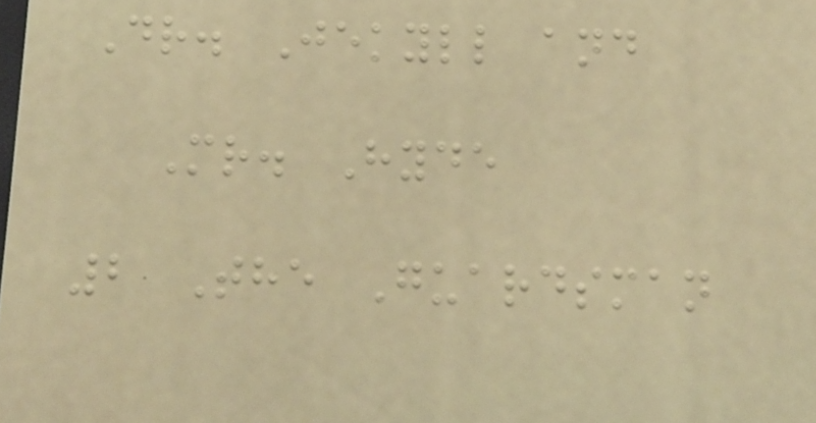Dr. Jekyll and
Mr. Hyde
2 The Guardsman
